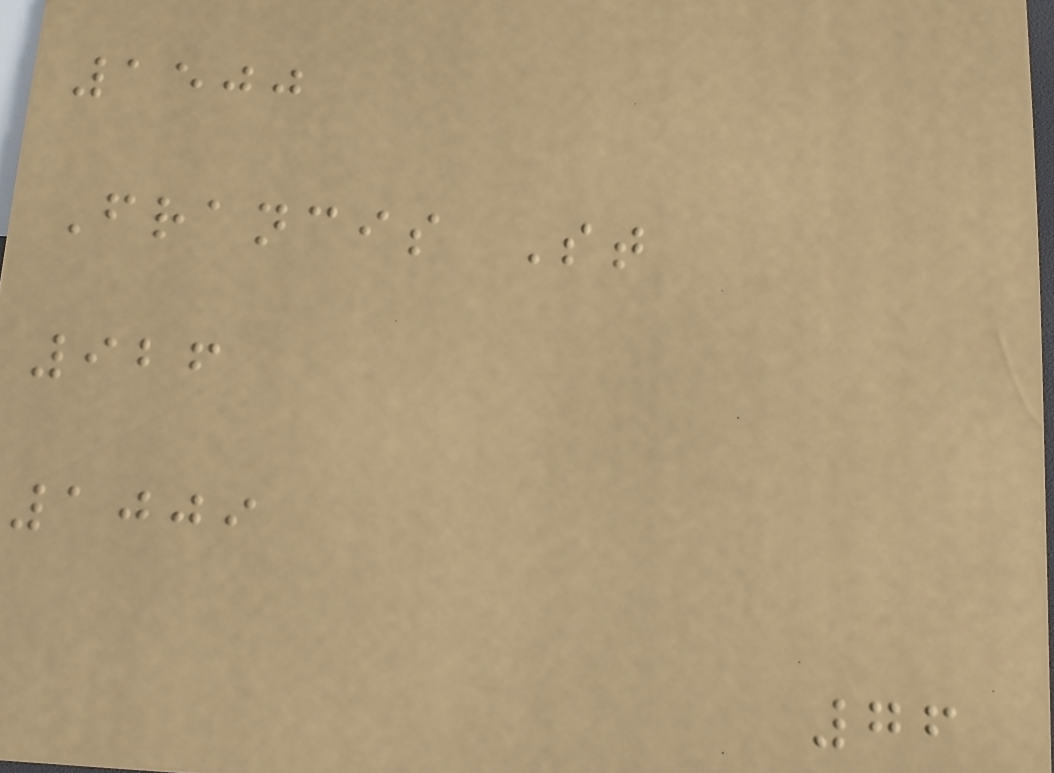1500
Francis St
926
1009
76
